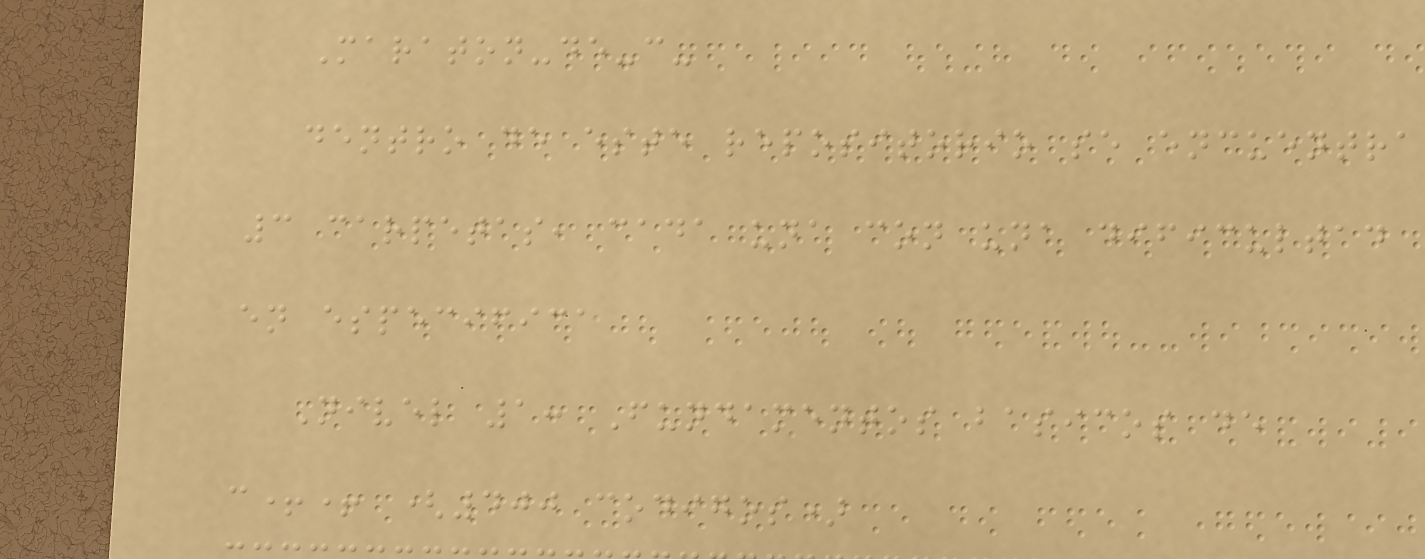Maraton-de-c-
dentro de este repositorio se encuentra
3 carpetas, cada una con una dificultad
en especifica
Nivel 1: Fundamentos basicos de
c++ (400 codigos)
